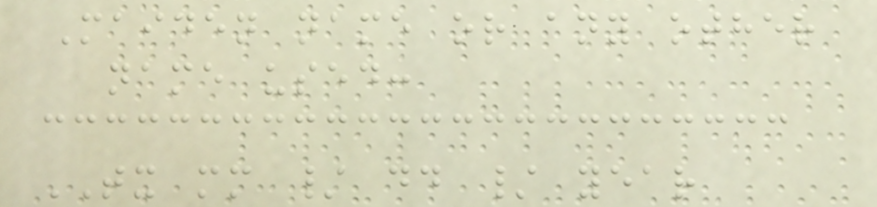Maiden name or any other
name used:
TX mm / dd / year
